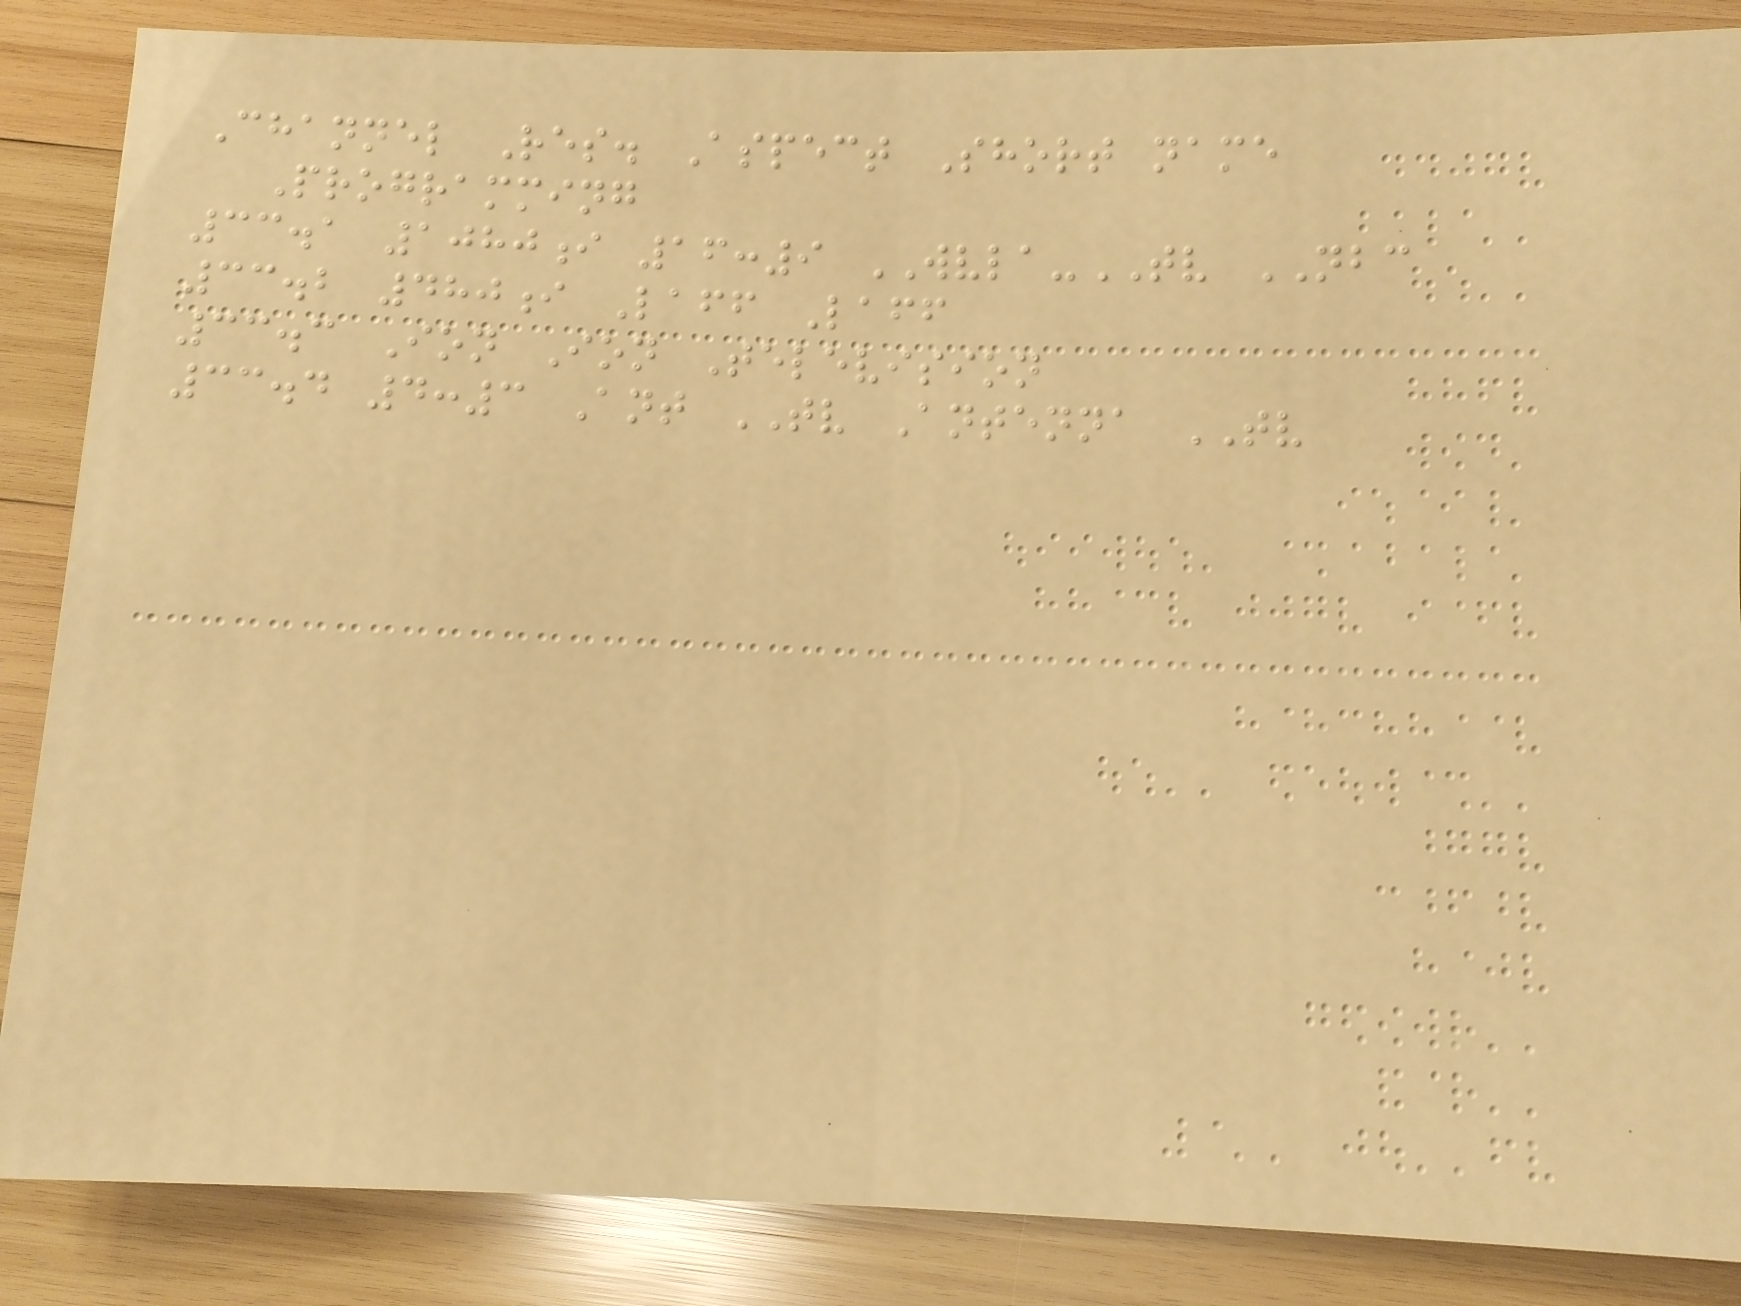Channel Res. Aspect Short name
Programming
33.1 1080i 16:9 WVLA-TV NBC
33.2 480i Laff Laff
33.3 Ion Ion Television
33.4 4:3 Ant TV Antenna TV
